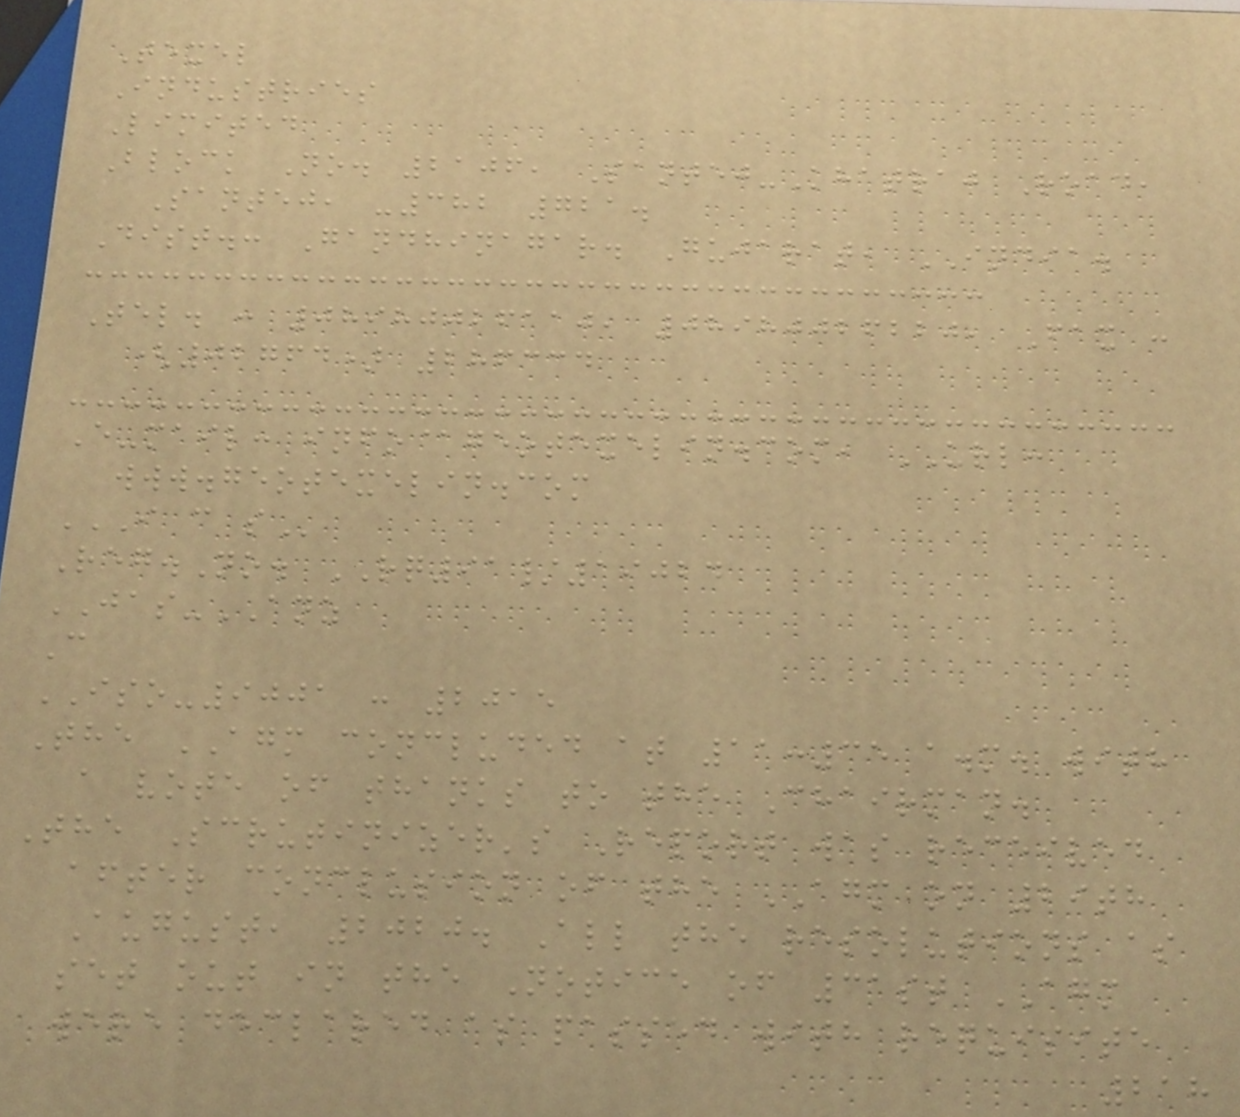Texel
Industries
Limited
Block No. 2106, Santej-Khatraj Road,
Santej, -382 721.
Dist.: Gandhinagar. Gujarat, INDIA.
Tel. : 08980026110, 08980026220, Fax :
(02764) 286334
E-mail: info@geotexelin.com, URL:
www.geotexelin.com
I C S
Reg.No. RQ91/19024
JAS-ANZ
C
ISO-9001 : 2015
The AGM concluded at 11:35 a.m. with
a vote of thanks to the Chairman.
The Scrutinizer's Report was received
after conclusion of the AGM on 29th
August, 2020. All the resolutions as
set out in the Notice of 31st AGM
were declared as passed with requisite
218
